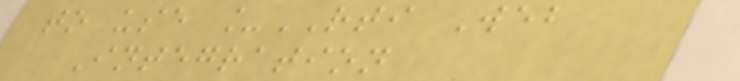to use _RTI Web
Integration
